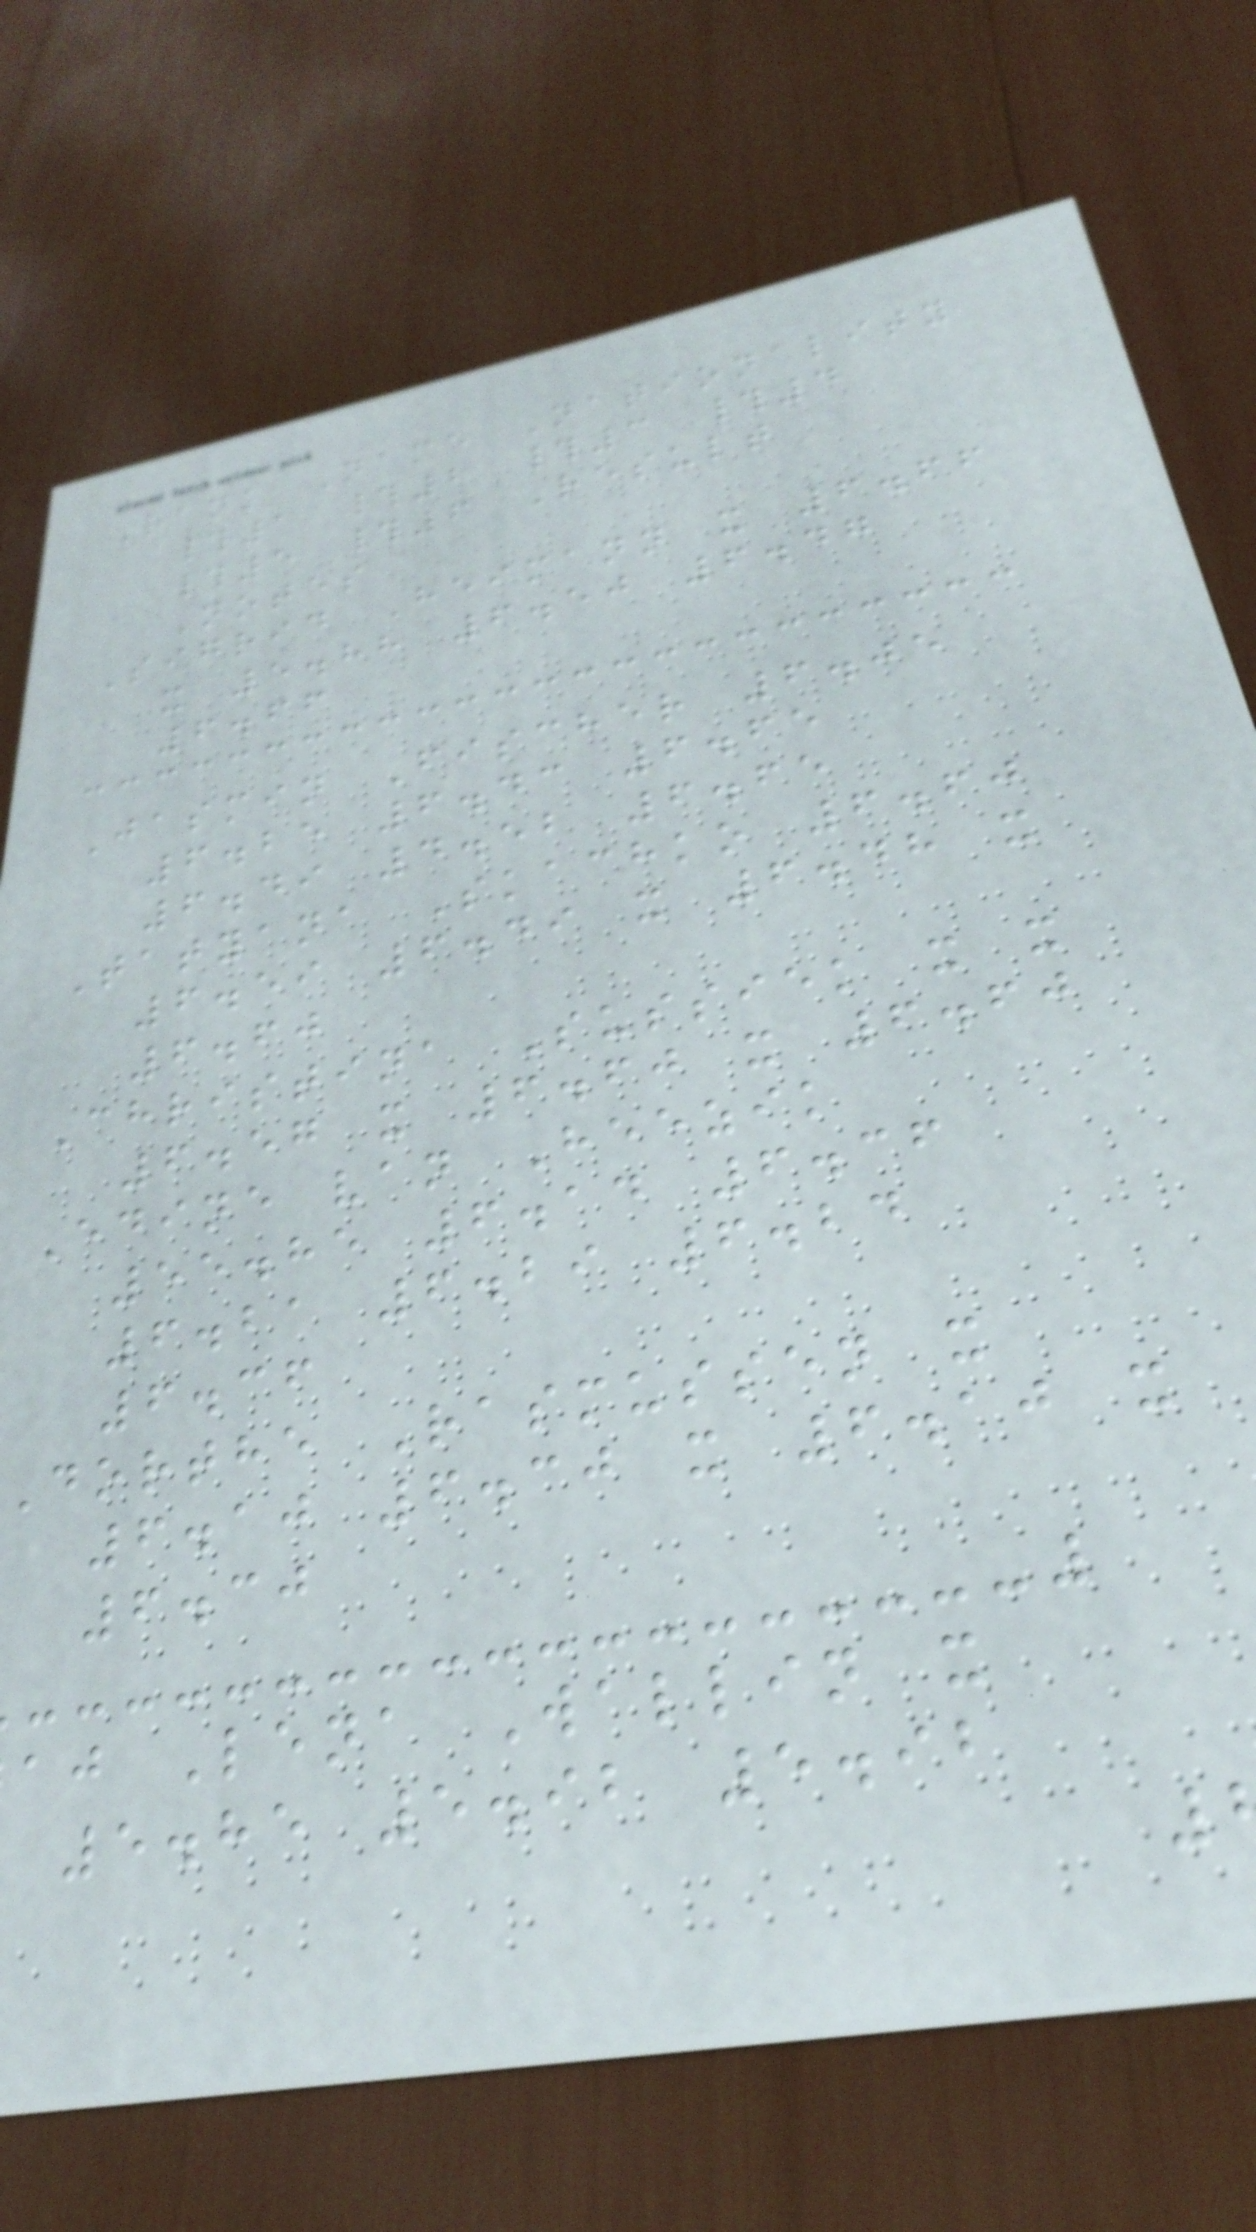Rank Name Nationality
#1 #2 #3 #4
#5 #6 Result
Notes
Sigrid Heimann x 6.66
x 5.88 6.50 6.47
6.66
Jasmin Fischer 6.05
6.25 6.43 6.65
6.49 4.52 6.65
Tatyana Skachko 6.60
6.59 6.49 x 6.48 x
6.60
Christina Sussiek x x
6.57 x 6.60 x 6.60
Edine van Heezik
55.85 6.14 6.36
6.21 6.29 6.24
6.36
Dorthe Rasmussen x
6.10 6.30 x 6.10 x
6.30
aj Lena Wallin x
5.85 5.92 5.92
